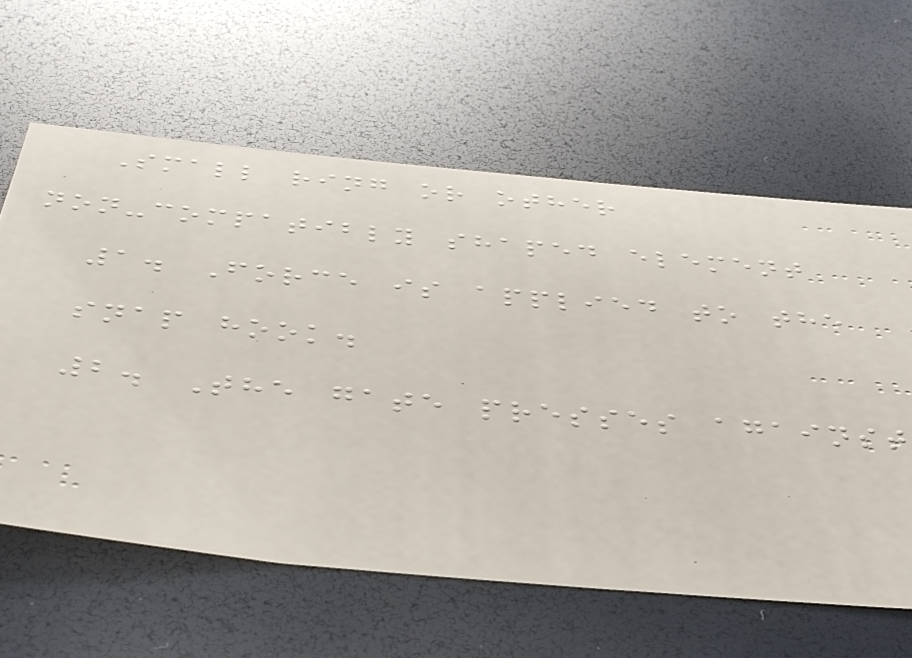Small ring or other
non-compatibly shaped element
1. Force is applied to the
snap hook.
2. The gate presses against
